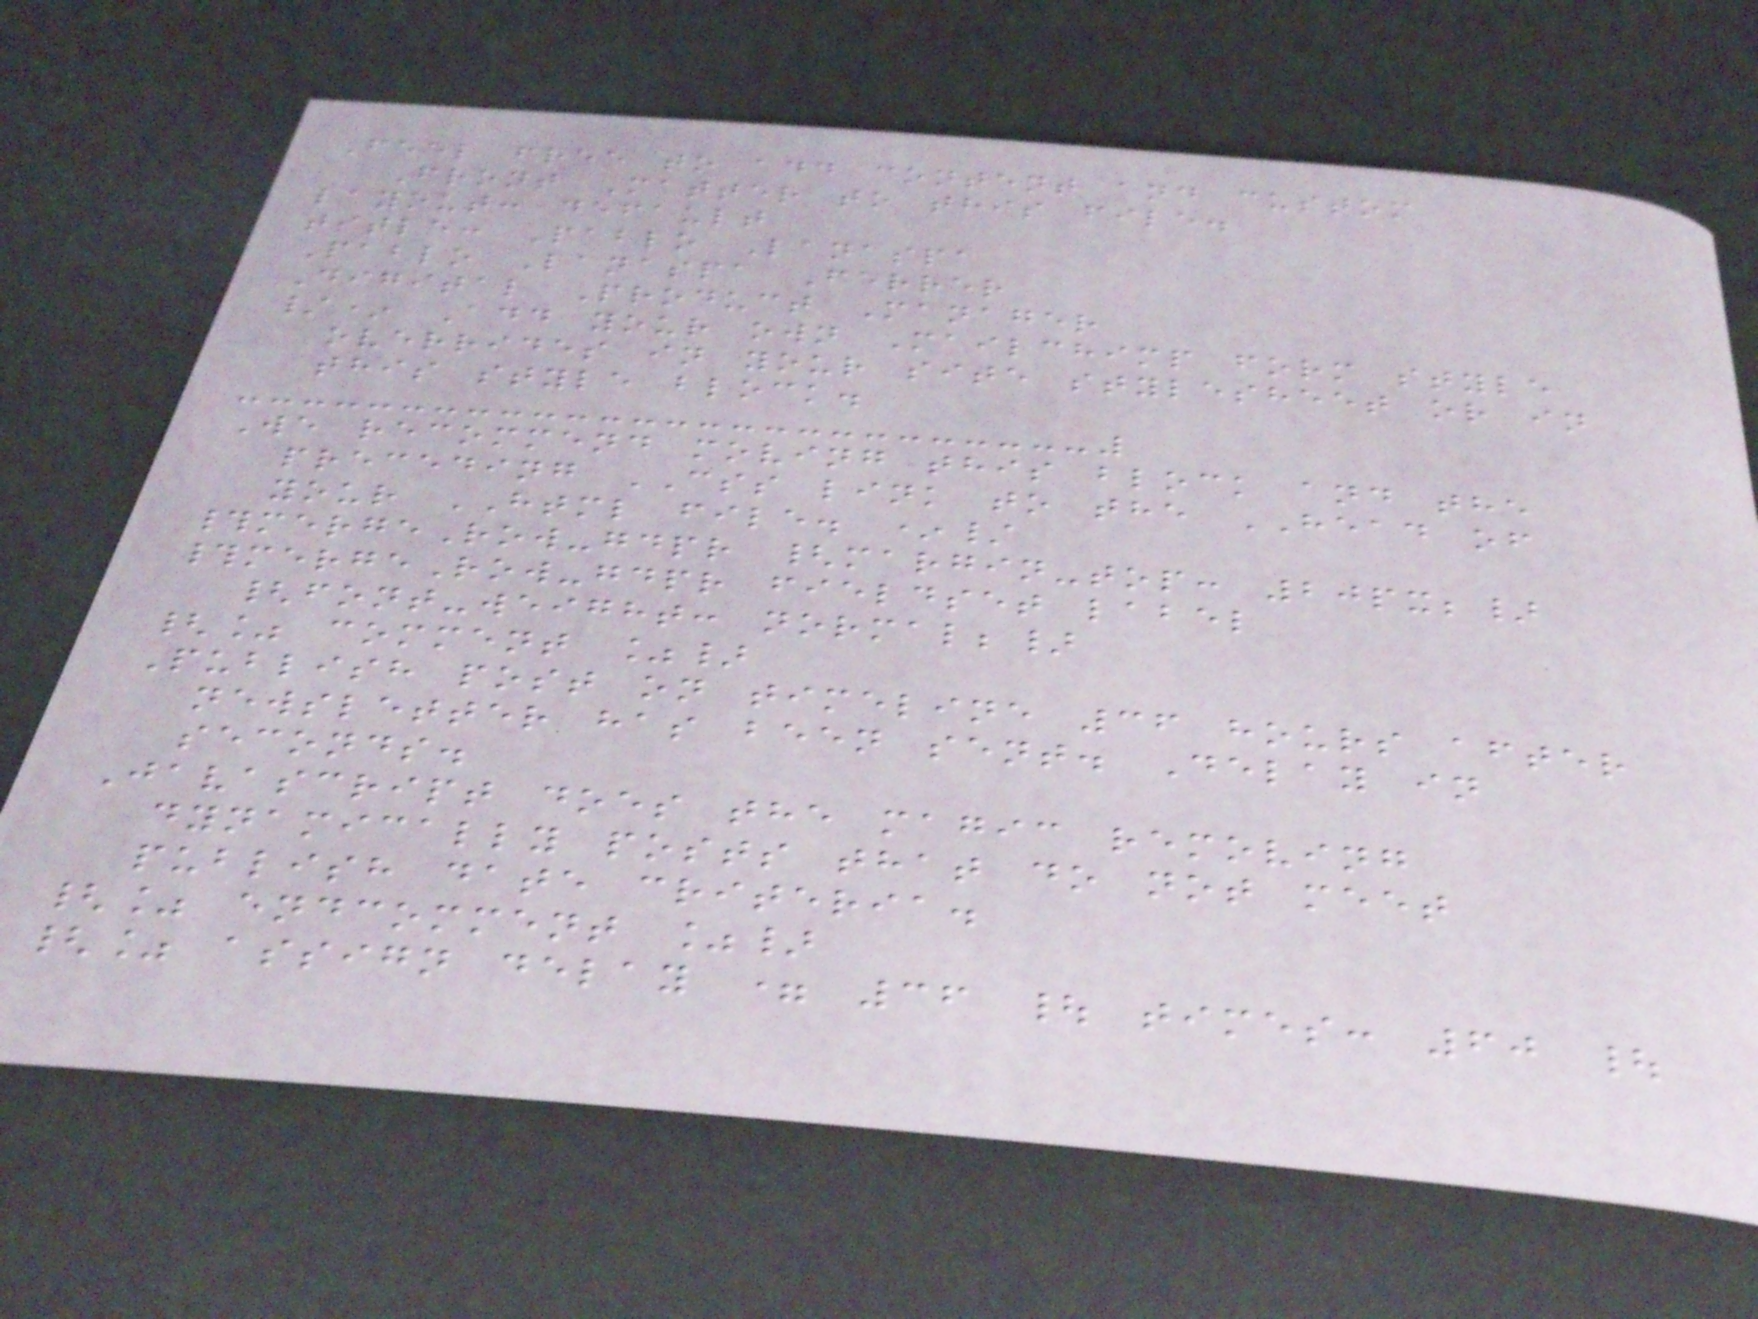Feel free to add content and custom
Front Matter to this file.
layout: default
title: Pablo Lanaspa
Pablo Lanaspa Ferrer
Digital Product Manager
/* Add your own Mailchimp form style
overrides in your site stylesheet or in
this style block.
We recommend moving this block and the
preceding CSS link to the HEAD of
your HTML file. */
#mergeRow-gdpr {margin-top: 20px;}
#mergeRow-gdpr fieldset label
{font-weight: normal;}
{% comment %}
Publish post on timeline 36 hours after
newsletter has been sent. Delay in
seconds.
Javascript does the magic removing
dynamically posts that do not meet
publish date criteria.
{% endcomment %}
{% assign delay = 36 | times: 60 |
